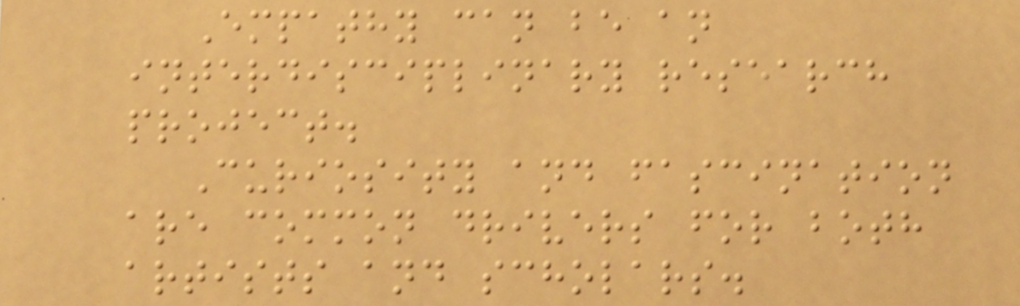Empathy can be an
interdisciplinary research
project.
Curiosity and fascination
are common drivers for both
artists and scholars.
